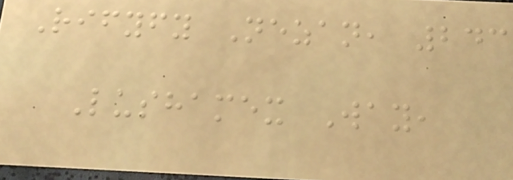Rifyfy Nezan, 243
Lushamex Way,
